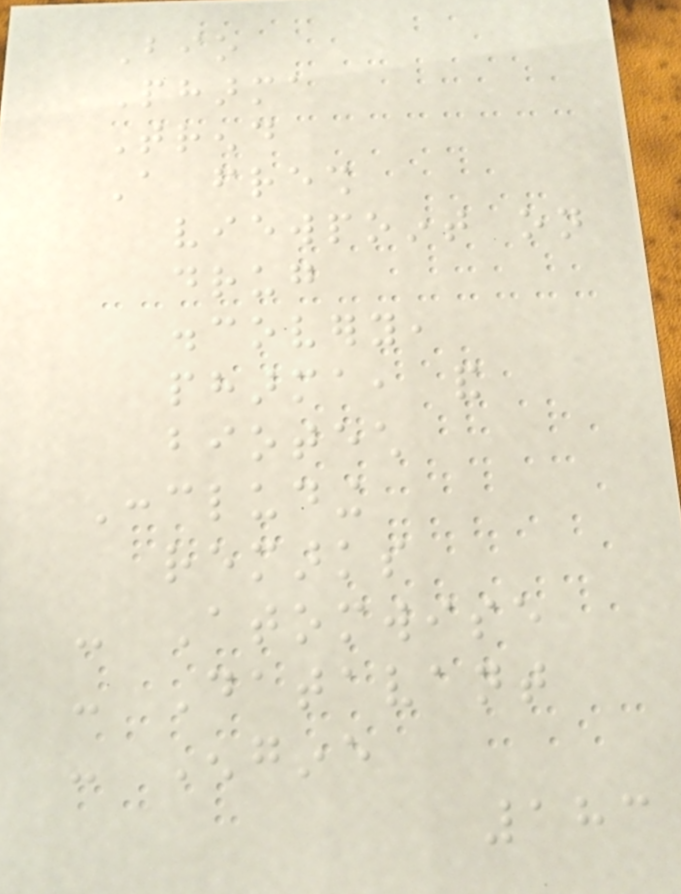Bio
Pharma
Trend
A fresh
viewpoint on
drug
discovery,
pharma, and
biotech
Concluding
remarks
- Atomwise
- Datavant
- Engine
183
